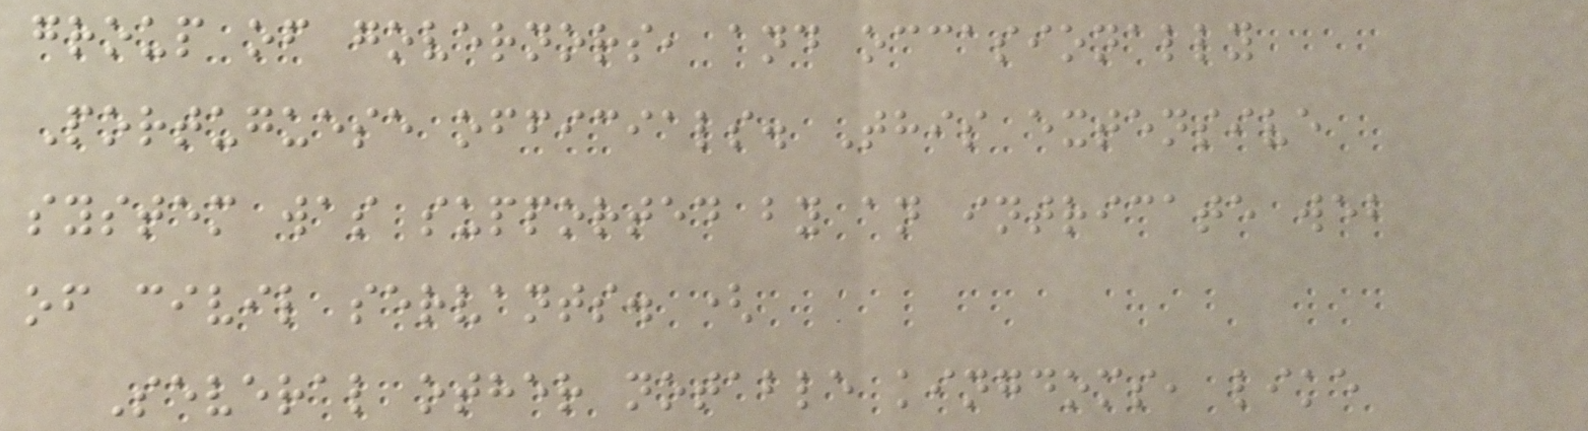group of governors, and occasionally
Portuguese officials. This extensive
system was supported by an intricate web
of civil servants. (
Several other notable kingdoms, like
